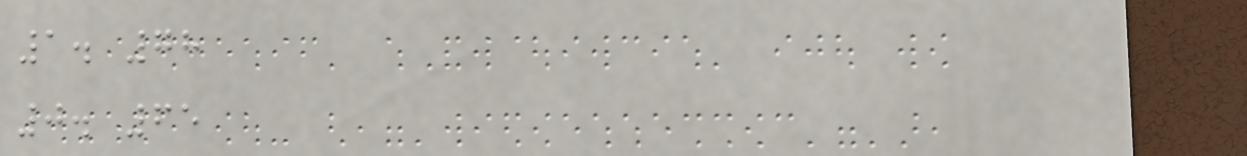1. 78
0. 65
